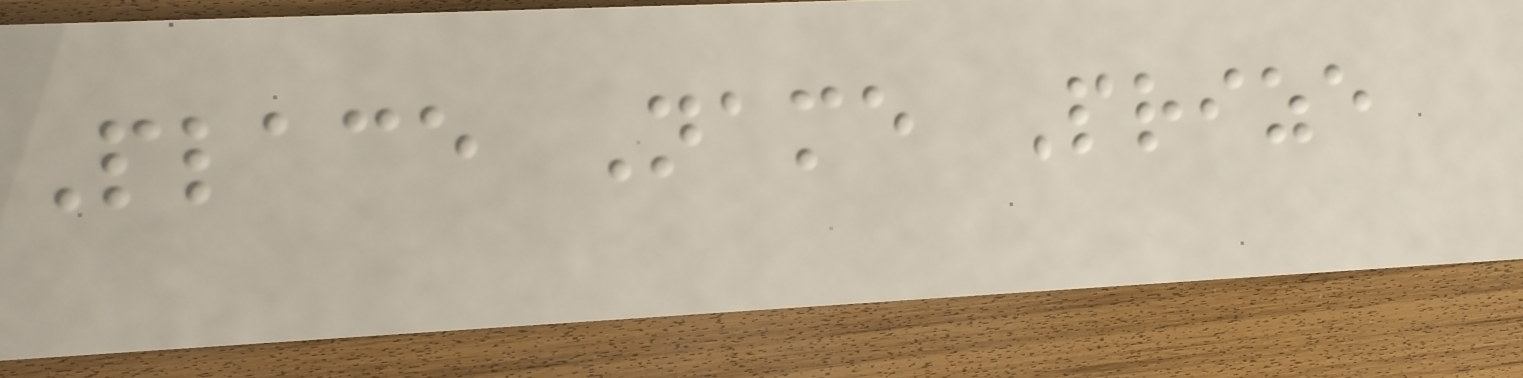Place Name Prize
